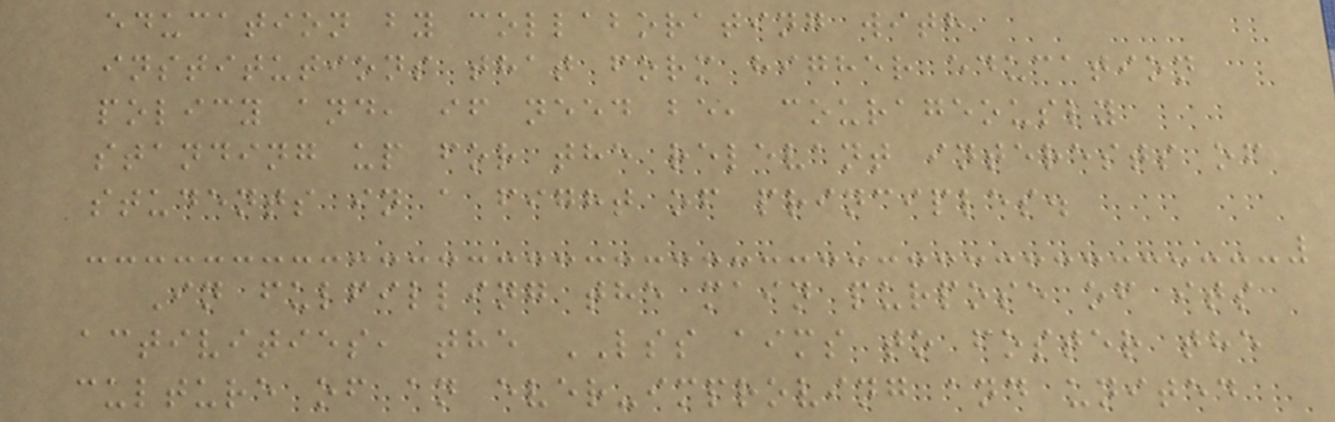education by collaborating with
institutions that form higher education
policy and, if need be, courageously
standing up for the relevant interests of
students in a fight of principles.
In fulfilling the main purpose of its
activities, the LSS aims to foster the
culture of an ever-improving and united
